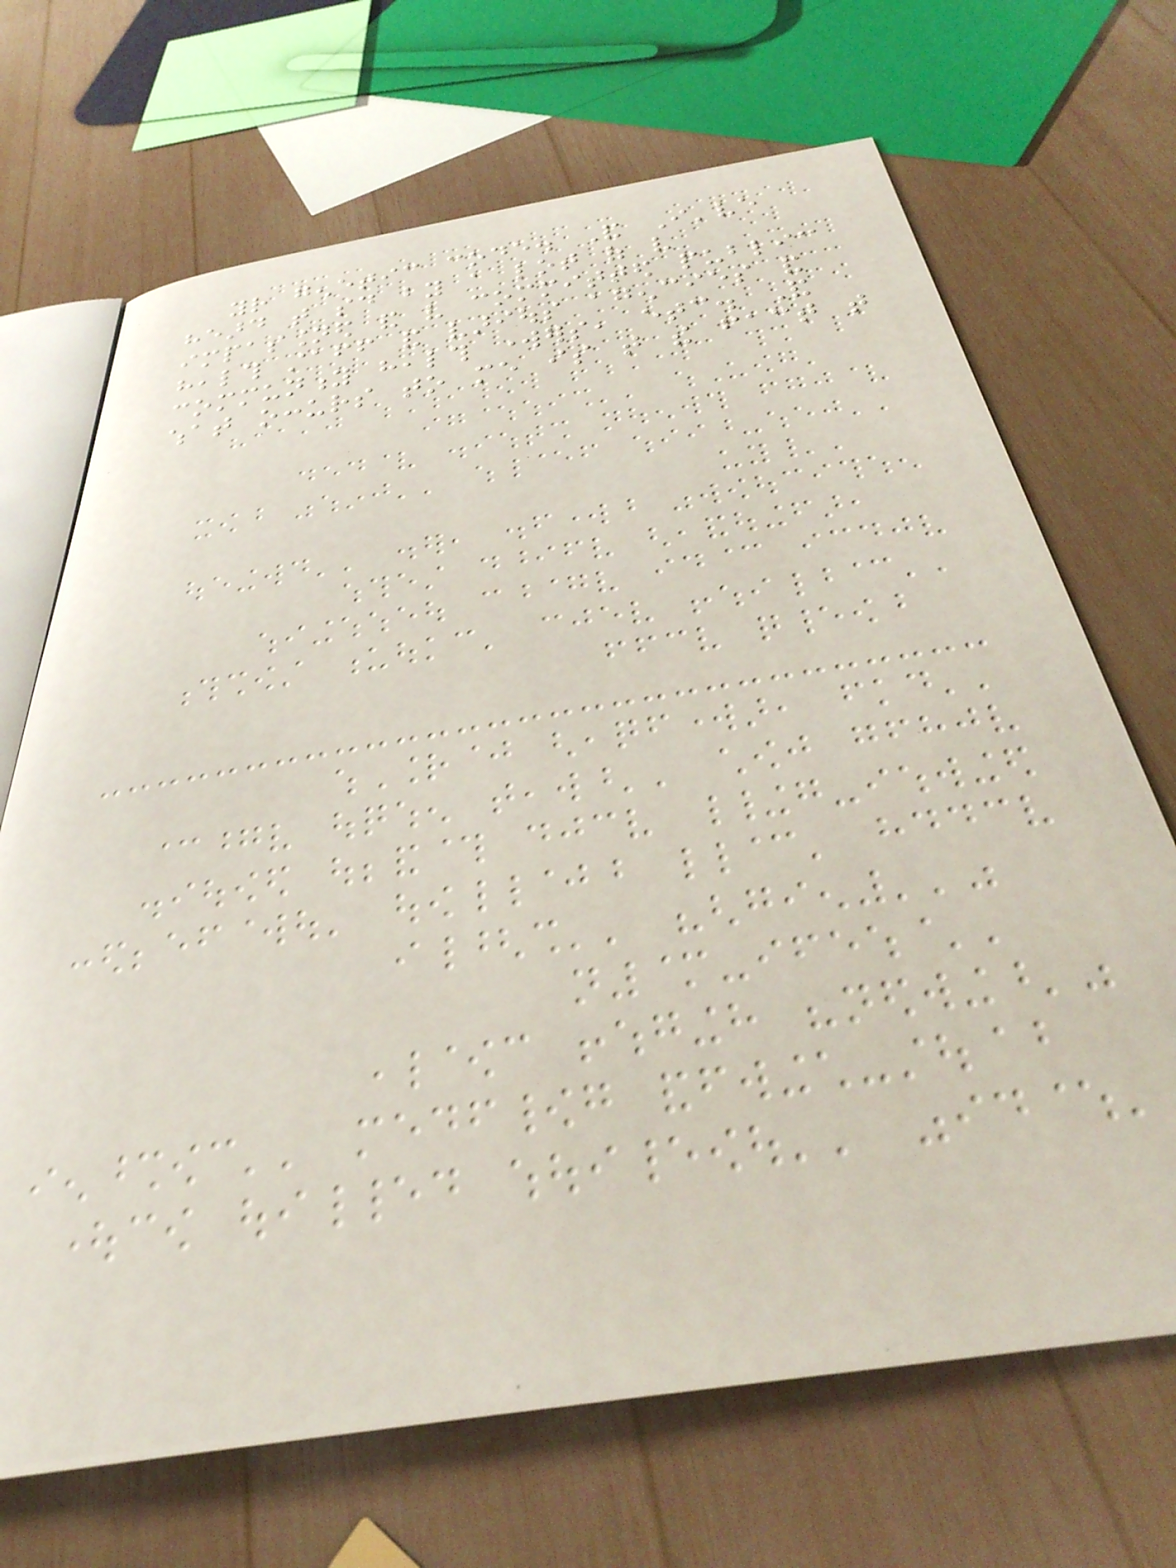your genetic code. And I've
heard that said by a lot of very
impassioned and very committed public
health staff and various agencies and
community health workers, etc. And
what occurs to me is that the fact that
